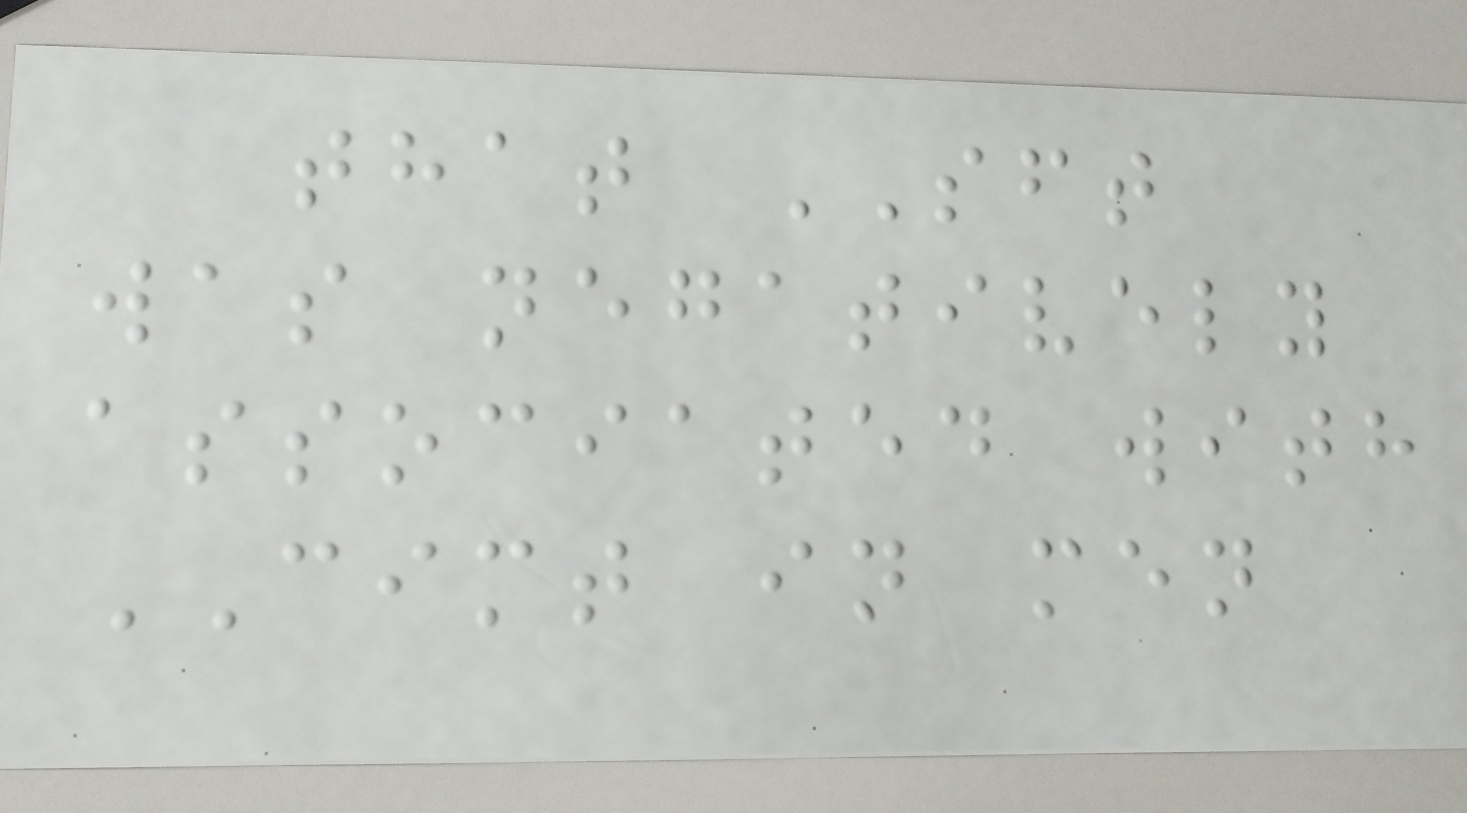that SFT
was negatively
associated with
CIMT in men
